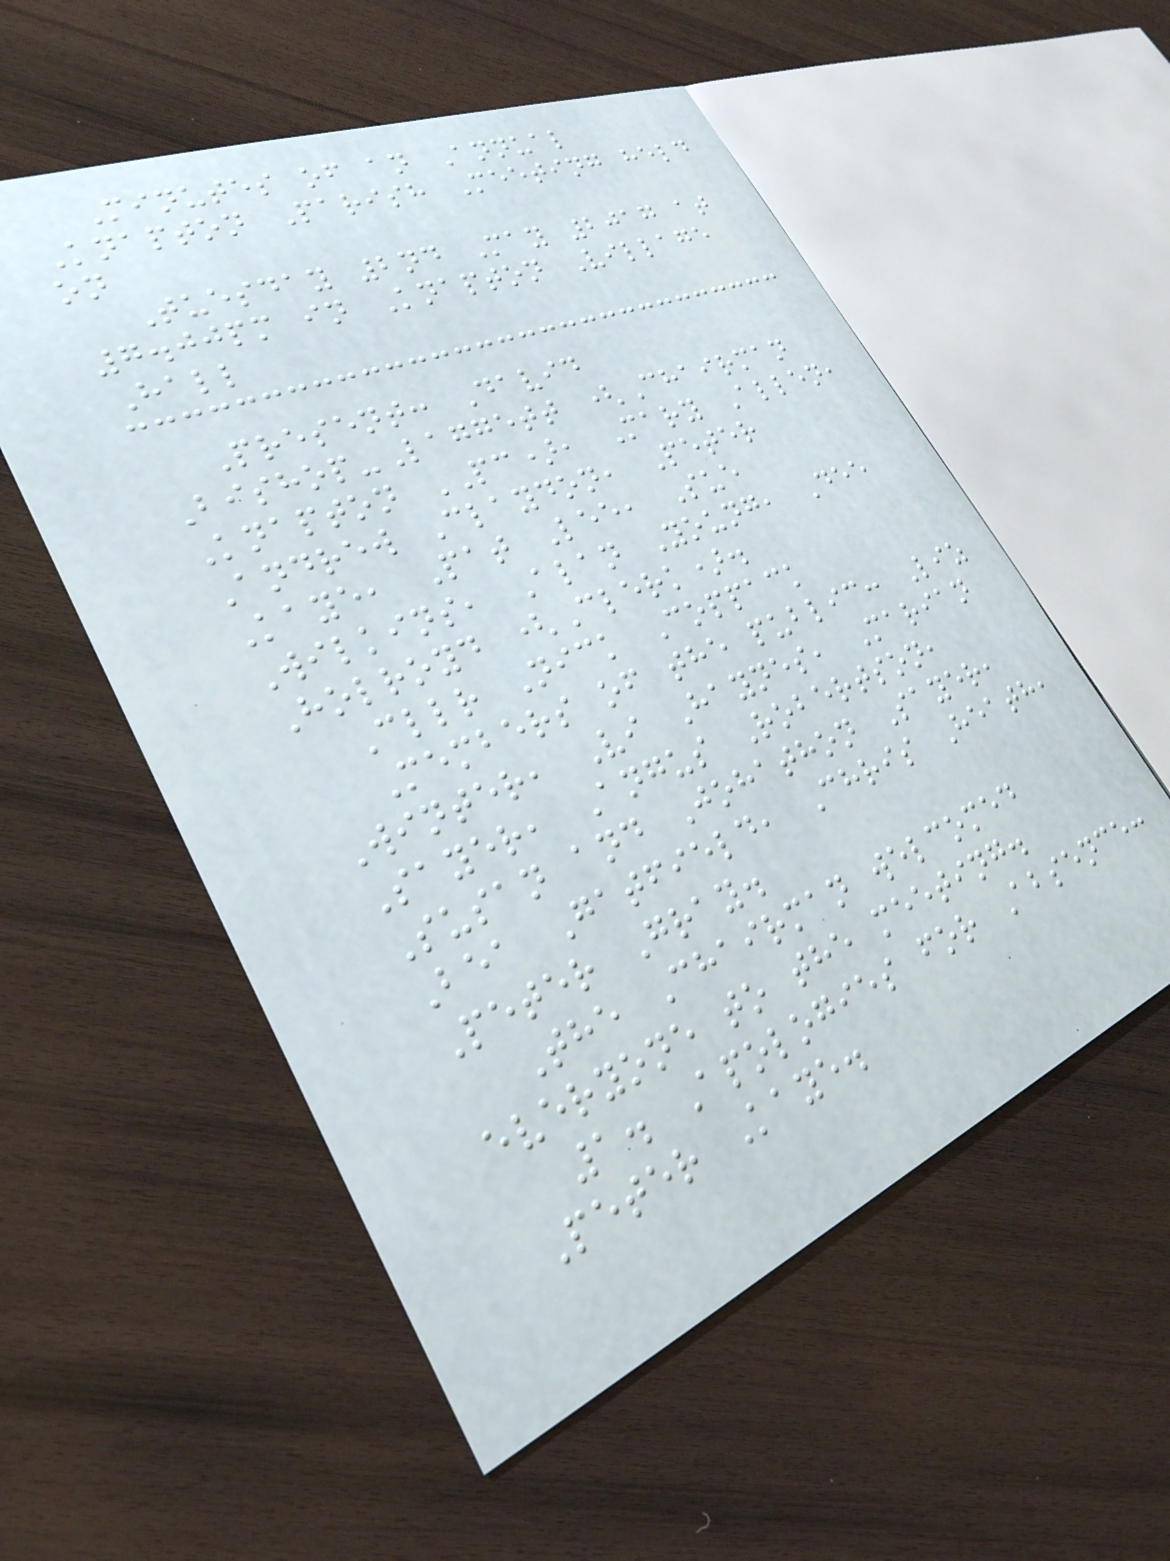Minutes of an Annual
Knapton Parish Meeting held
on
Tuesday 2nd May 2017 at
7.00pm in Knapton Village
Hall
Present: David
Bishop-Laggett (Chairman
Knapton PC), Mary Allen,
Andrew Claydon, Peter
Kaye, Pat Lee, Sue
Wilkins, Alan Young, Dee
Holroyd (Clerk).
Cllr Nick Coppack
Members of the public: Liz
Winter, Vi Haynes, Marian
Sayer, Angus Robertson,
Susan and Johathon Sayer,
Bea Gatfield, Chris Heath,
Peter Gray.
The Chairman welcomed
everyone to the meeting.
1. Apologies for Absence:
Peter Kaye.
